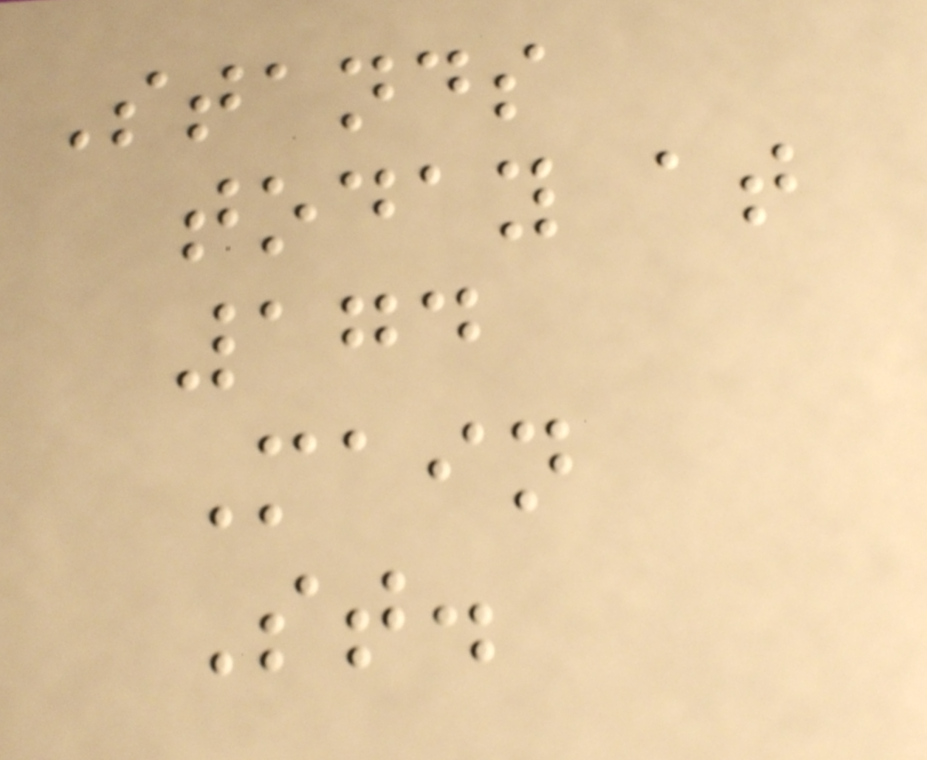Stands
today at
174
Main
St.
